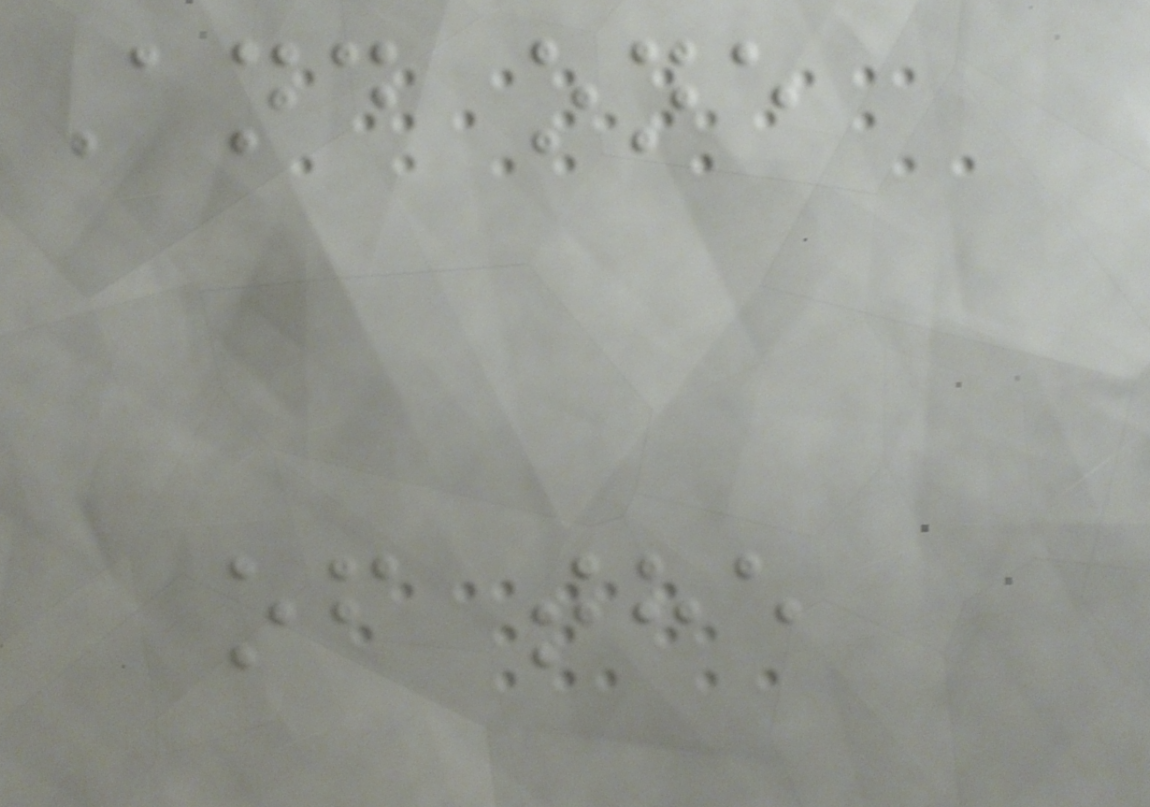And one
of the
